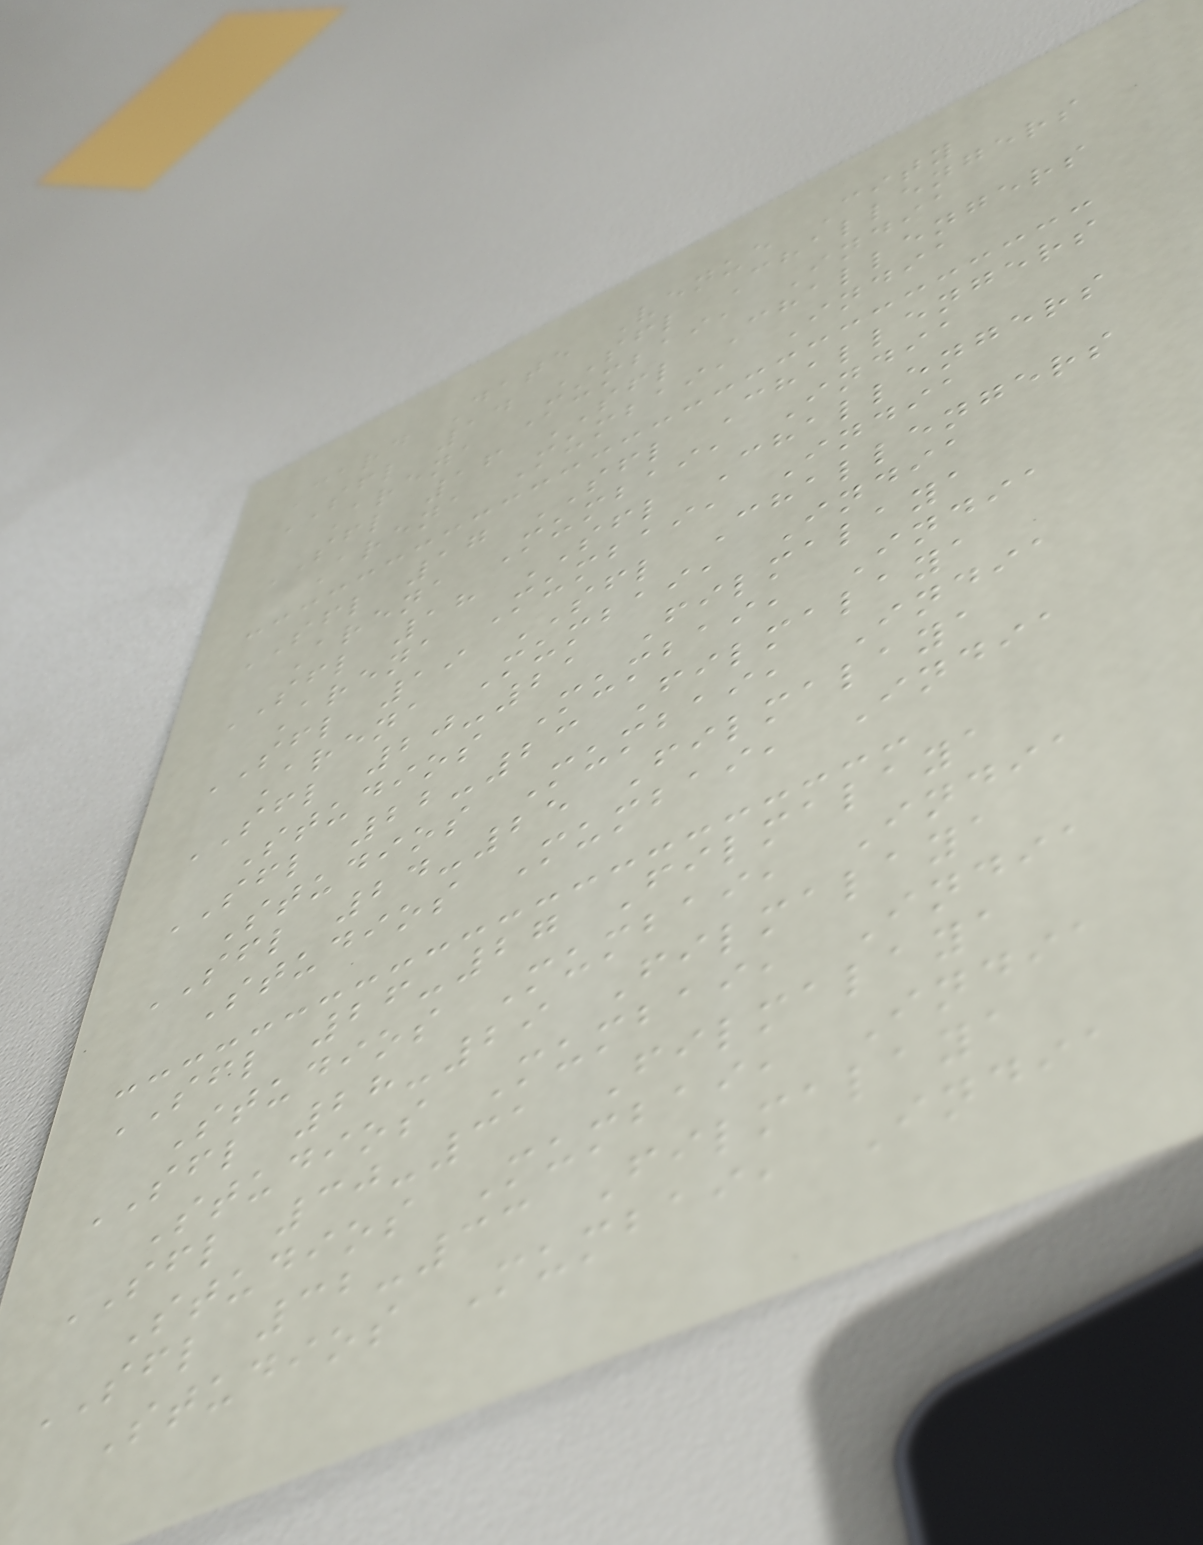Card Date Venue City
SFL 14 SFL Challengers
Arena Mumbai, India
SFL 16 SFL Challengers
Arena Mumbai, India
SFL 17 SFL Challengers
Arena Mumbai, India
SFL 18 SFL Challengers
Arena Mumbai, India
SFL 19 SFL Challengers
Arena Mumbai, India
SFL 20-21 Filmalaya
Studios Mumbai, India
SFL 22-23 Filmalaya
Studios Mumbai, India
SFL 24-25 Filmalaya
Studios Mumbai, India
SFL 26-27 Filmalaya
Studios Mumbai, India
SFL 28-29 Filmalaya
Studios Mumbai, India
SFL 30-31 Filmalaya
Studios Mumbai, India
SFL 32-33 Filmalaya
Studios Mumbai, India
